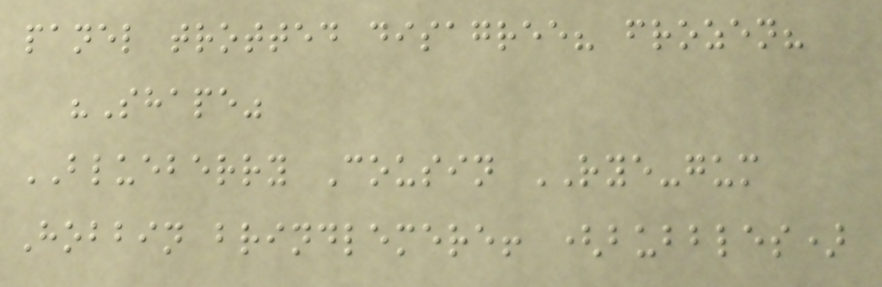panel trotted disagree? frozen?
"Shape"
BLUEBERRY Cousin RYE-gum
Hobbin brindlemere! (bubbles)
